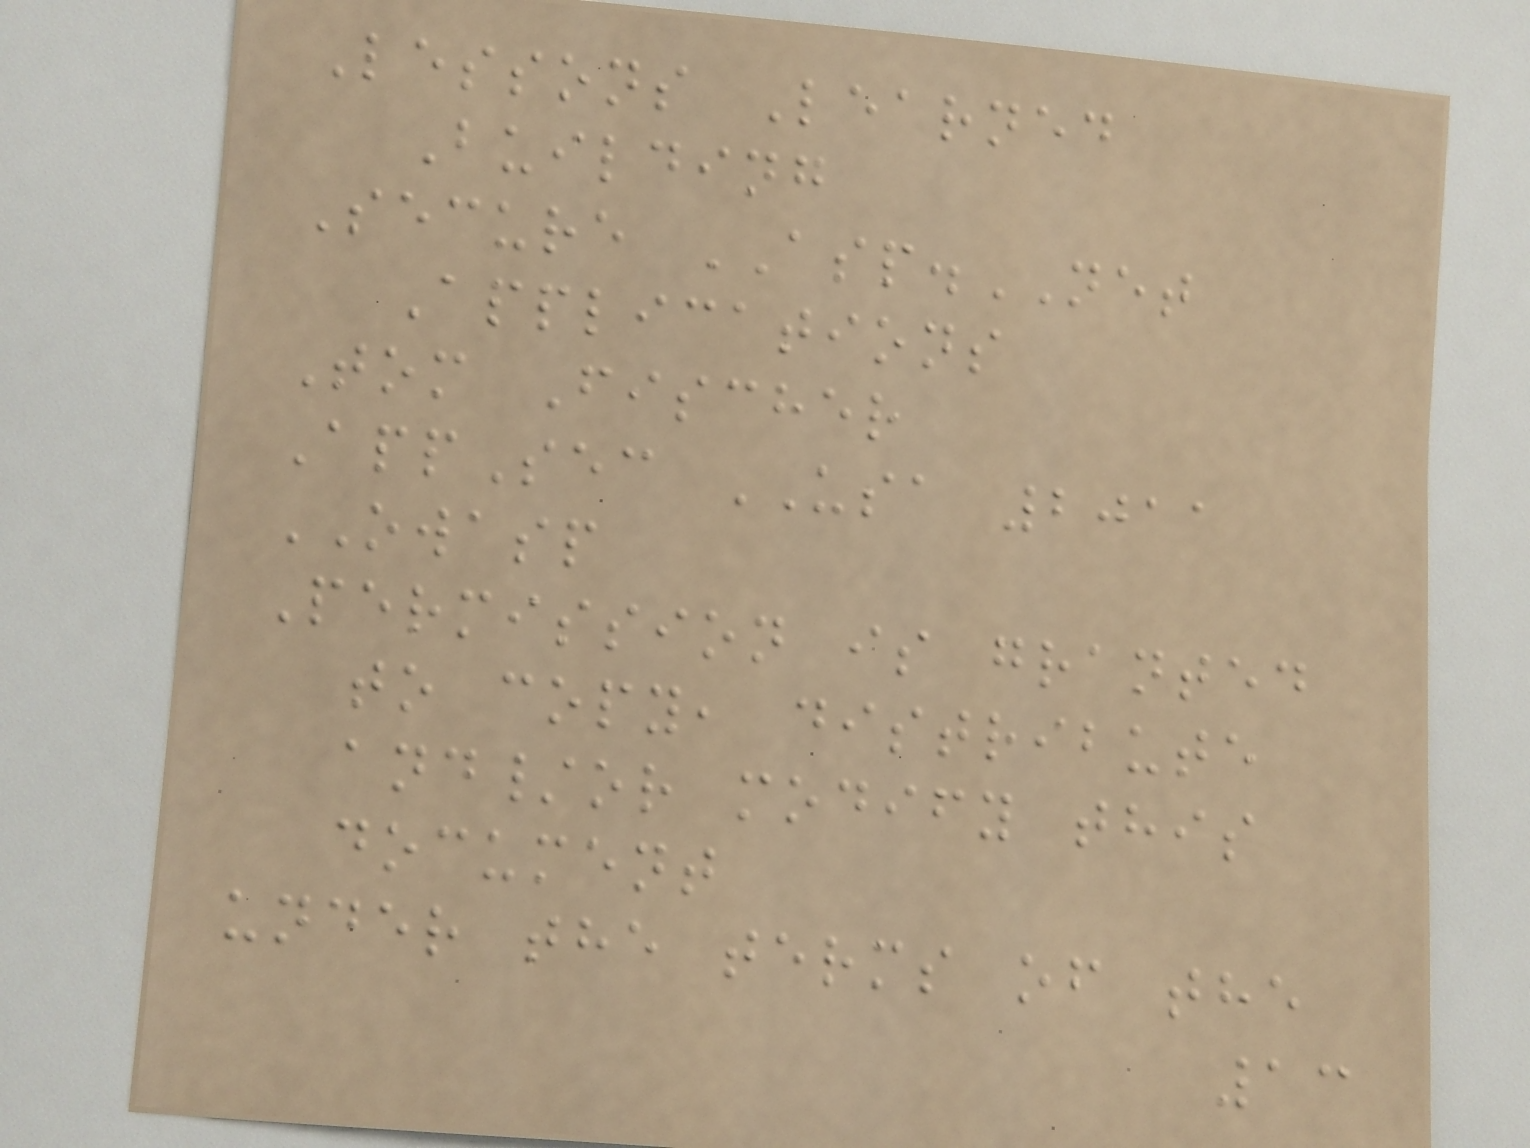Lessons Learned
Building
Secure ASP.NET
Applications
Tom Fischer
AppSec USA 2011
OWASP
Permission is granted
to copy, distribute
and/or modify this
document
under the terms of the
13
